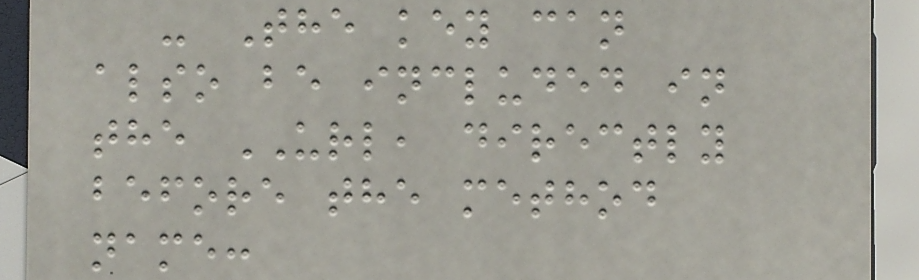- The key can
also be included in
the URL, directly
before the method
name:
